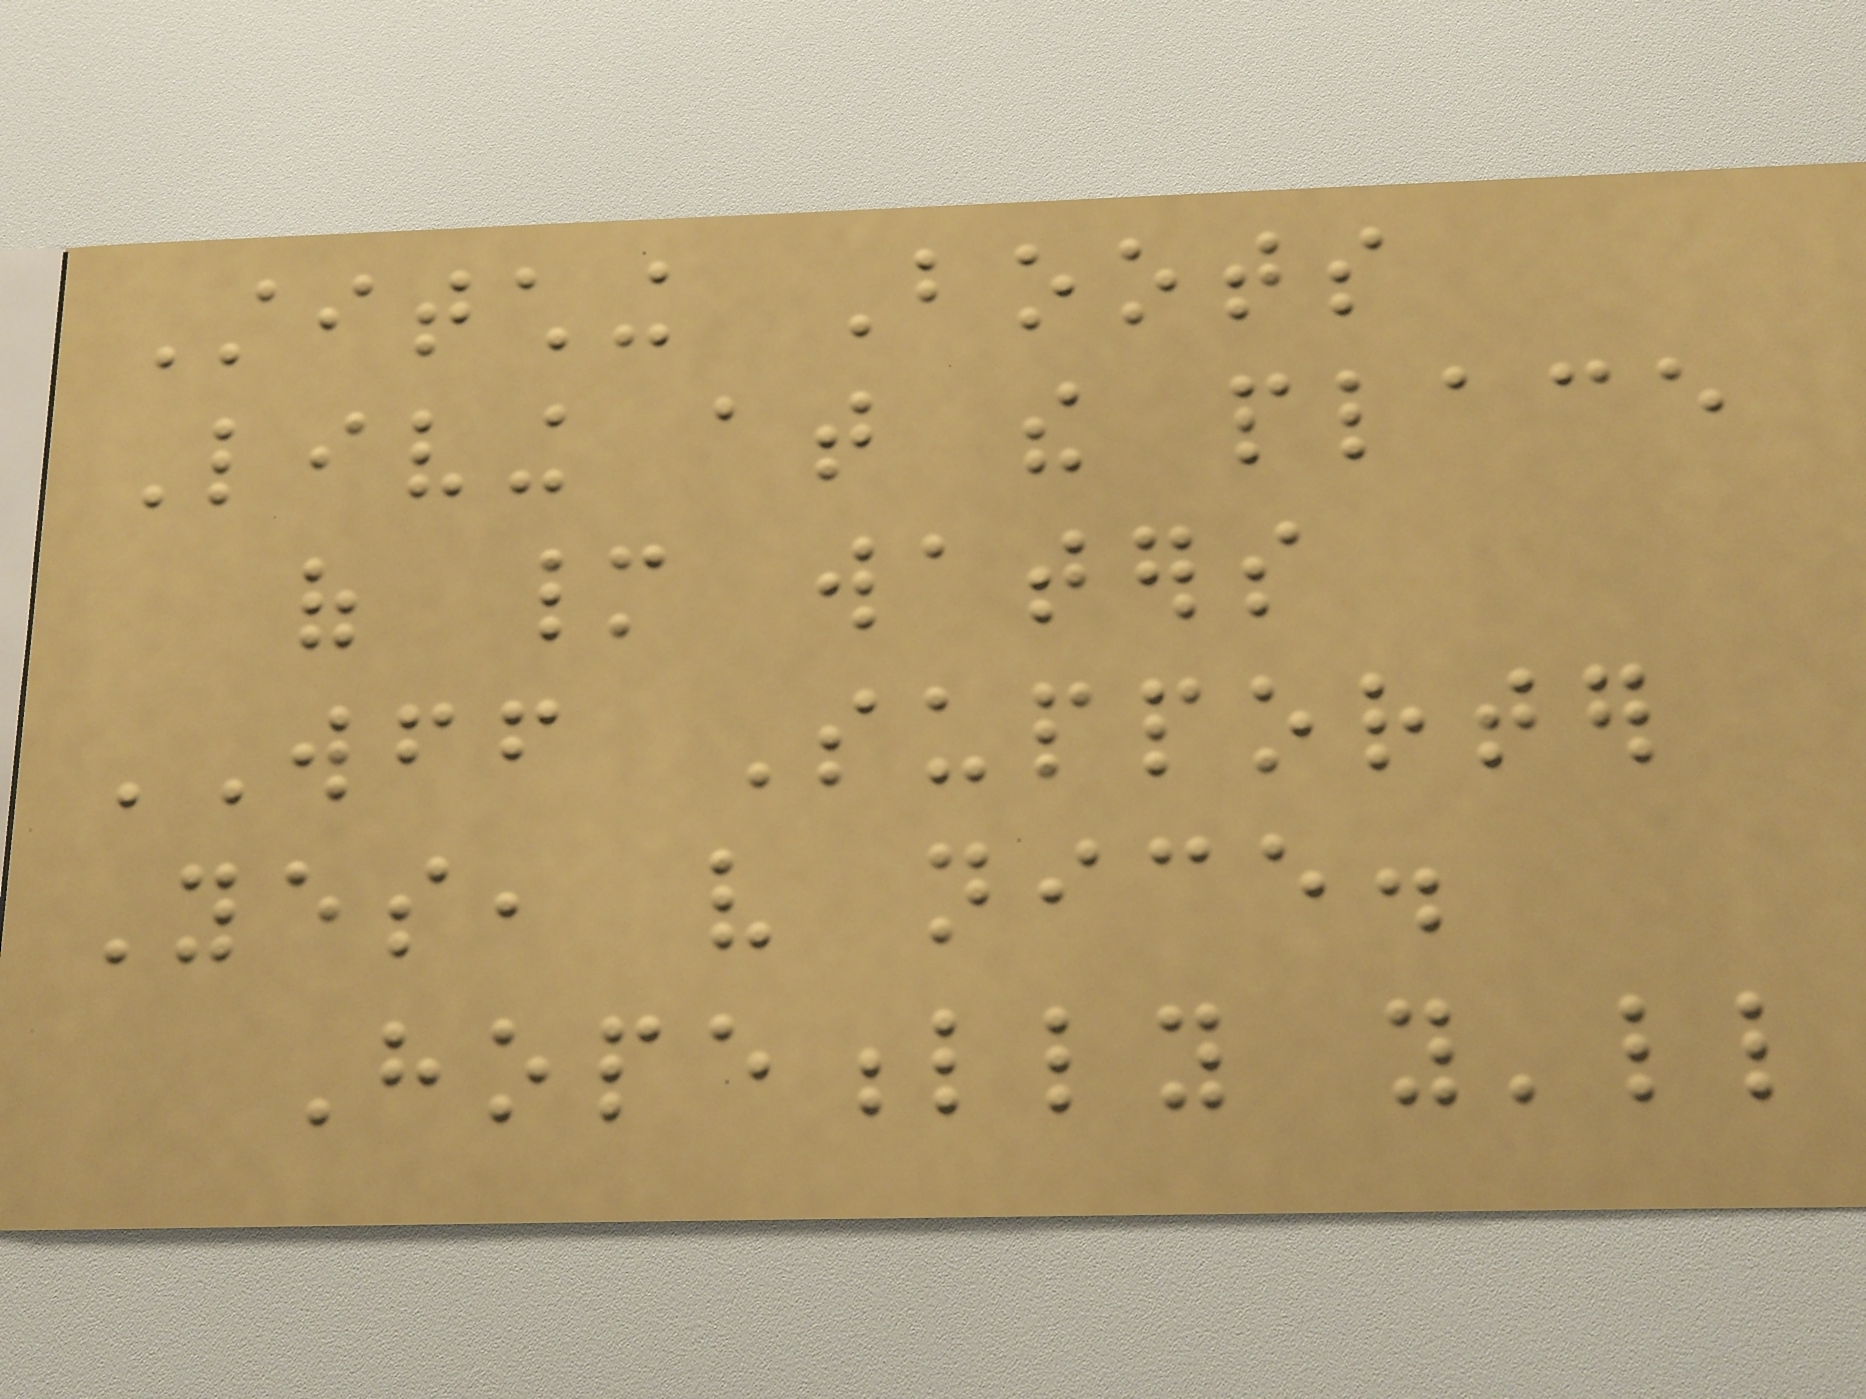Stitching Boots
Living at the place
of many waters
WFF Supporter
Yes, very nice.
Hopefully you'll
